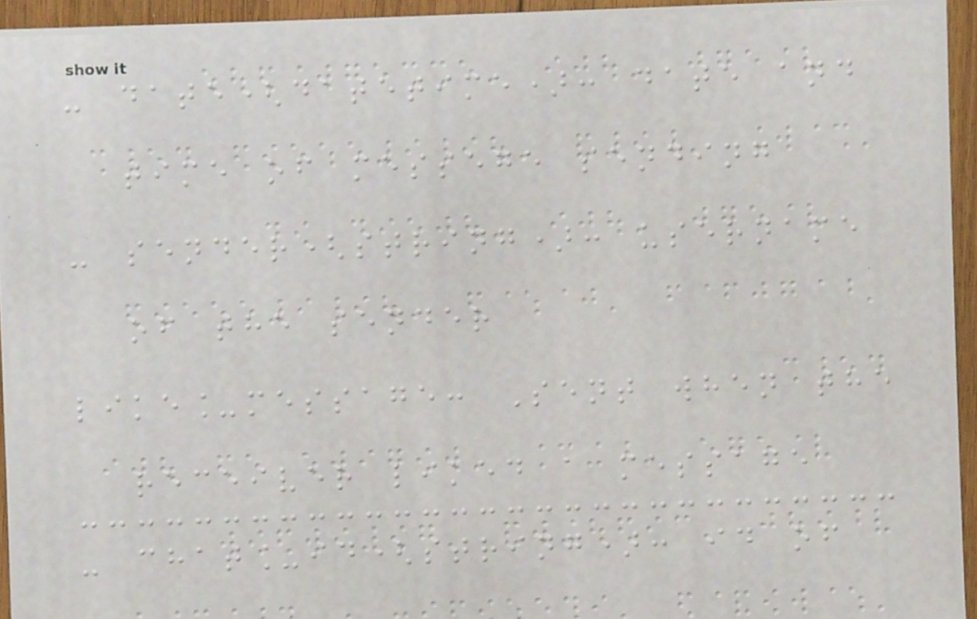- date(datetime): date and
time of messege sending
- sender(string): username
of the sender
like_message: Sent when the
receiver liked a message
- chat_id(string): id of
